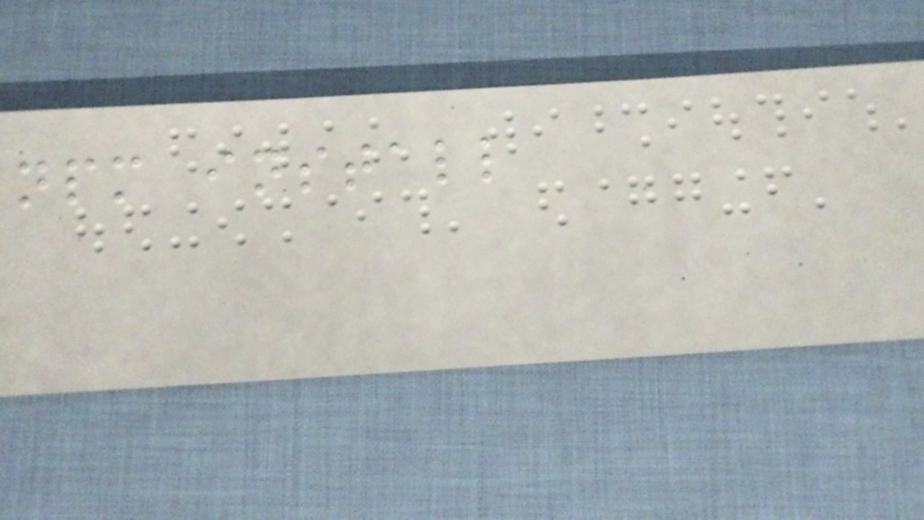npm install
